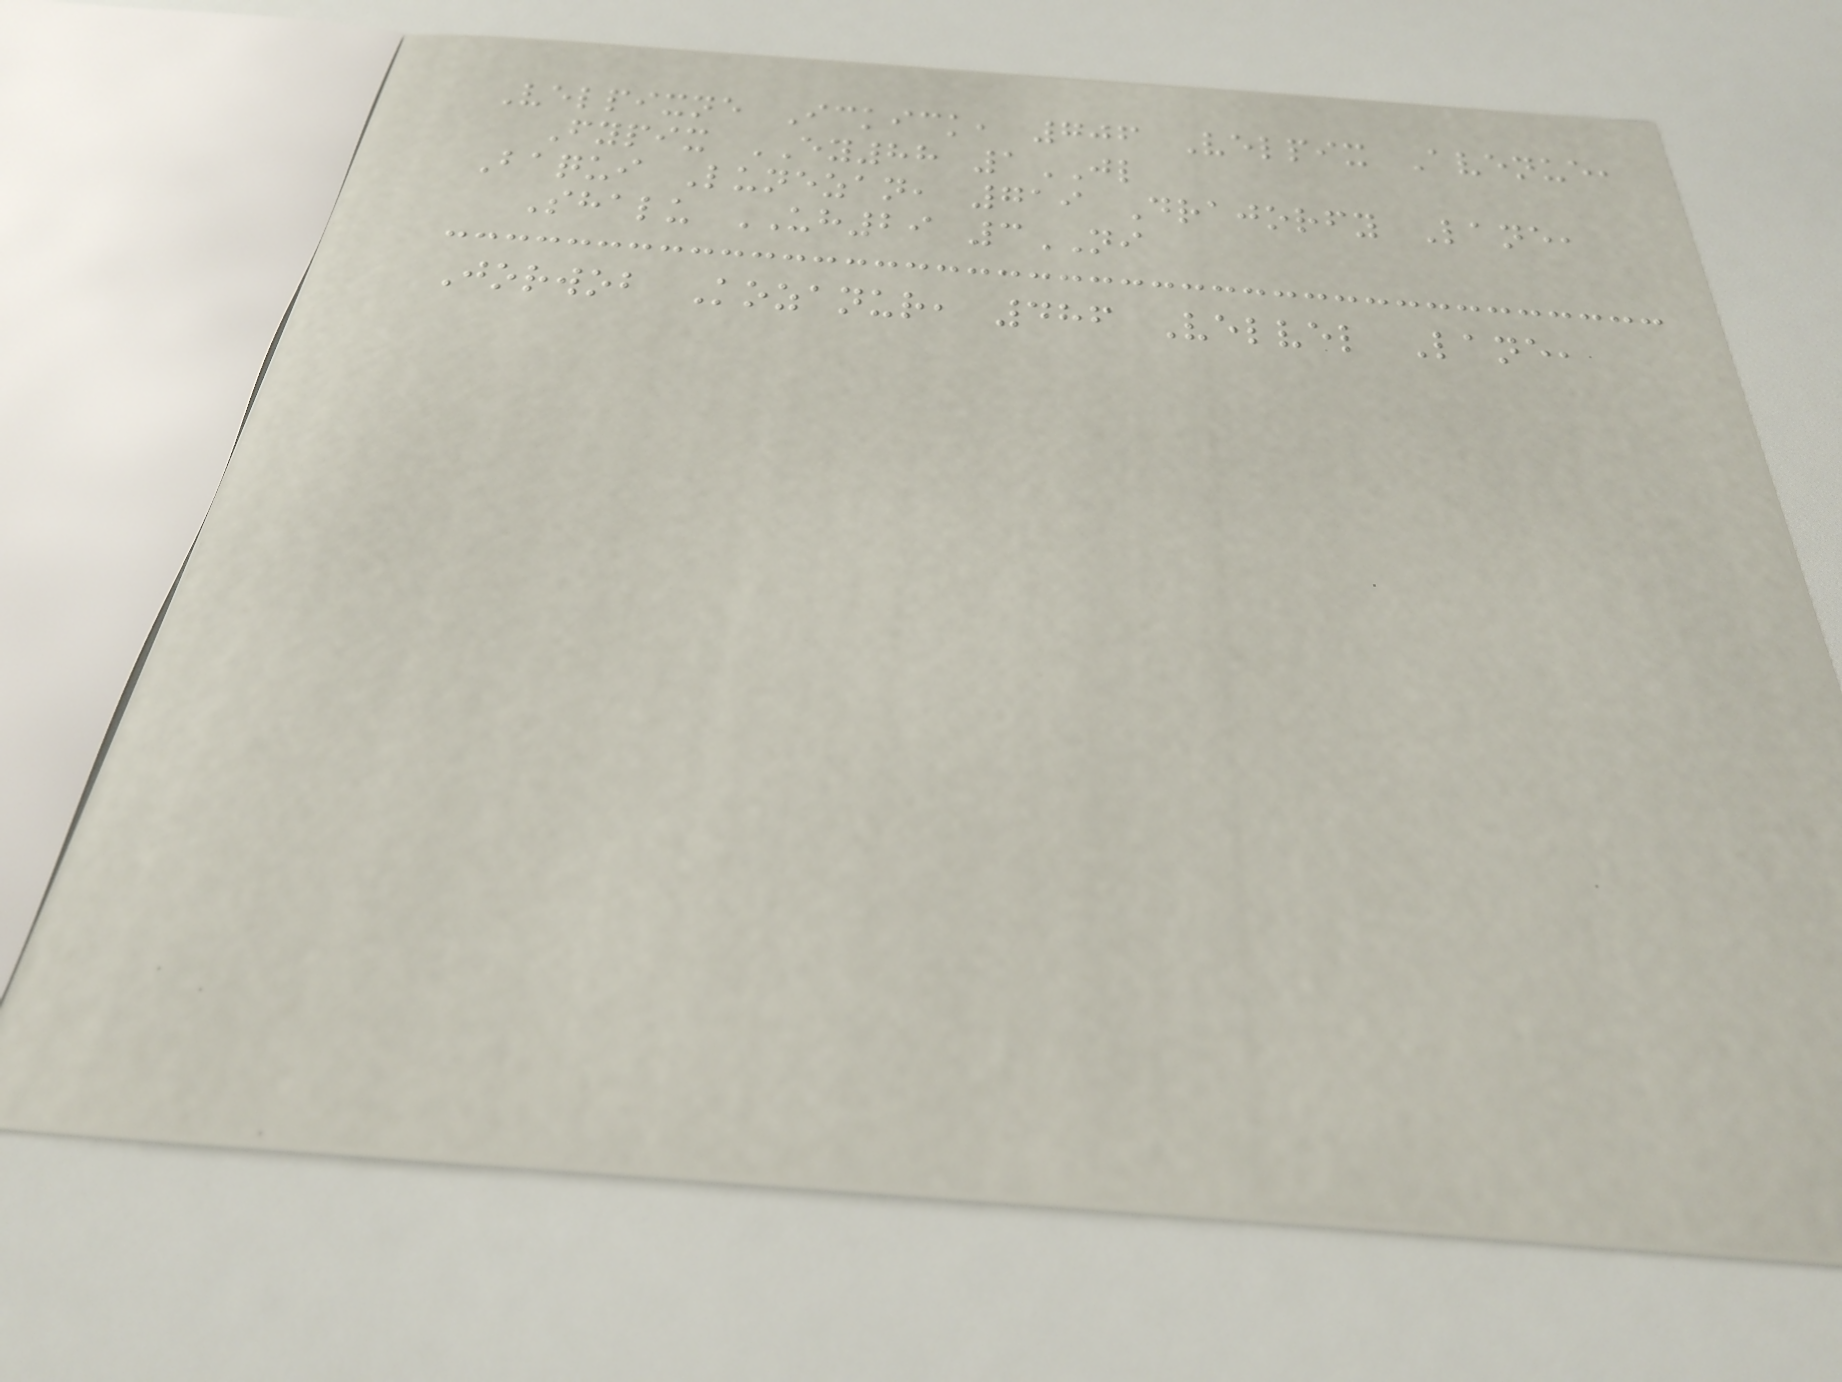Velpixne Ickick, 706 Velpix Avenue,
Fypix EY88 1JL
Baqui Lunezan, 719 Drajorfy Lane,
Shalu UH29 3NI
Jorwob Kozanur, 486 Velvel Lane,
